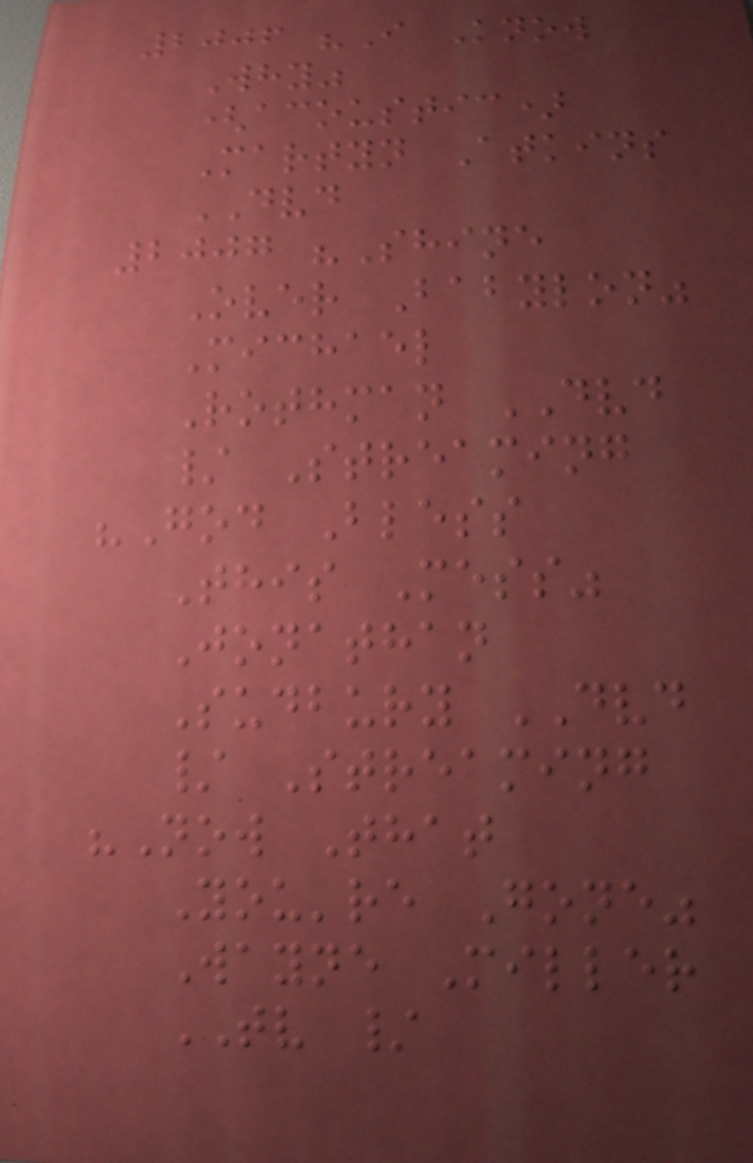2006 "I Know
Why"
(acoustic)
Martyn Atkins
DVD
2007 "Shine
Over Babylon"
Michael
Rothman DVD
/ Streaming
"God Bless
This Mess"
Jonathan
Sudbury DVD
/ Streaming
"Now That
You're Gone"
Wayne Miller
TV /
